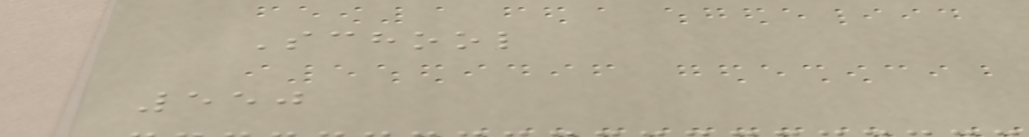School
550
